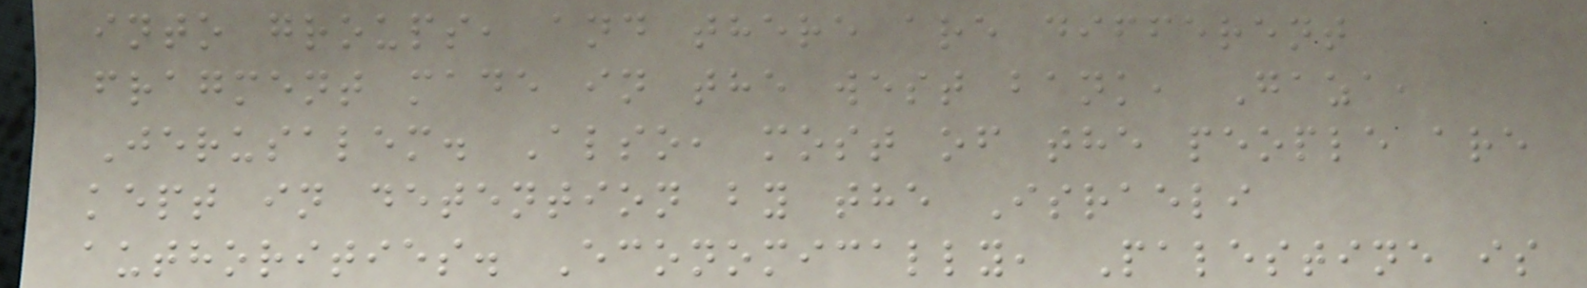into groups, and there are different
fragment made in the west bank, Gaza,
Jerusalem. Also, most of the people are
kept in detention by the Israeli
authorities. Economically, Palestine is
